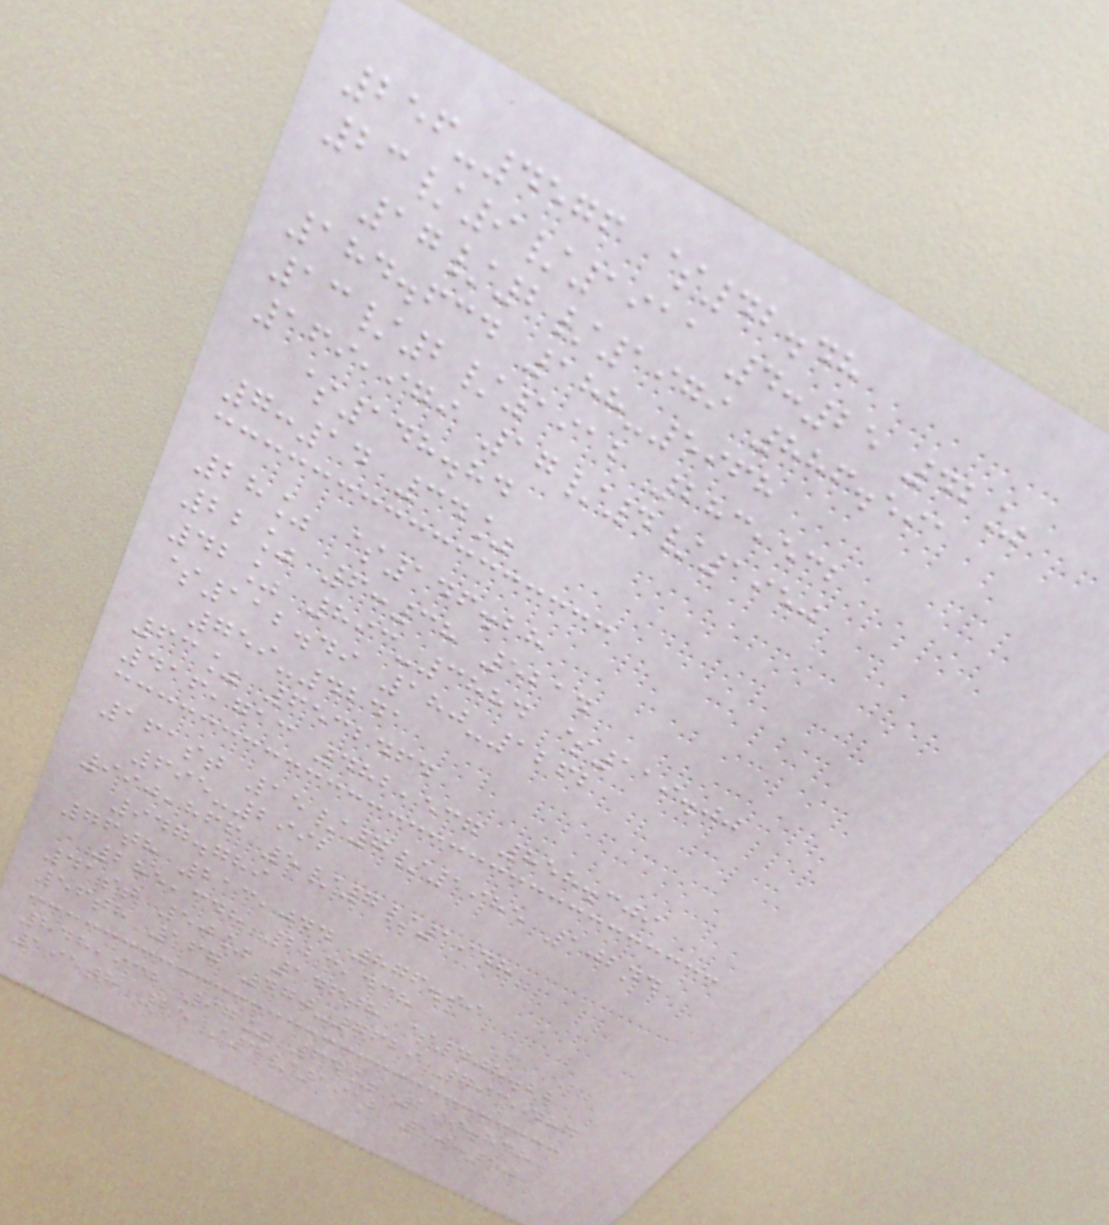256-4576 $42.48
23/9/1911 4:25 42%
17/2/1979 886.591
184.634 188-5968
13/2/1912 283,532
169,979 17/4/1950
$148.84
7:14 34%
28% $146.28
22% 6:38 5214
42% 893-3884 $119.00
$112.49 180-1262
759-4241
63% 6532464
416,713 482,537 858.309
161st 15/7/1985 102nd
695-2992
990,866 5/7/1948
947.789
76th 213,044 876.99
285,348 223,438
41st 50% 146th $408.22
56th 167 470-7629 793,487
848,932 97% 64% 299.838
195th 25/4/1912 10:10
